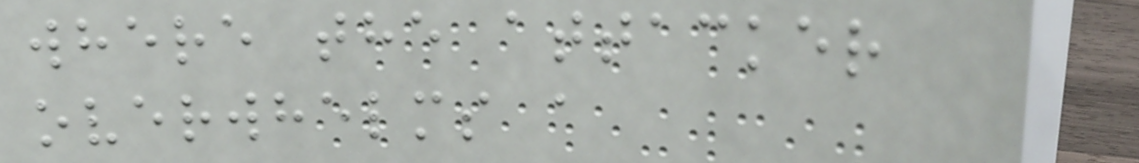where the attacker
overwhelms a
